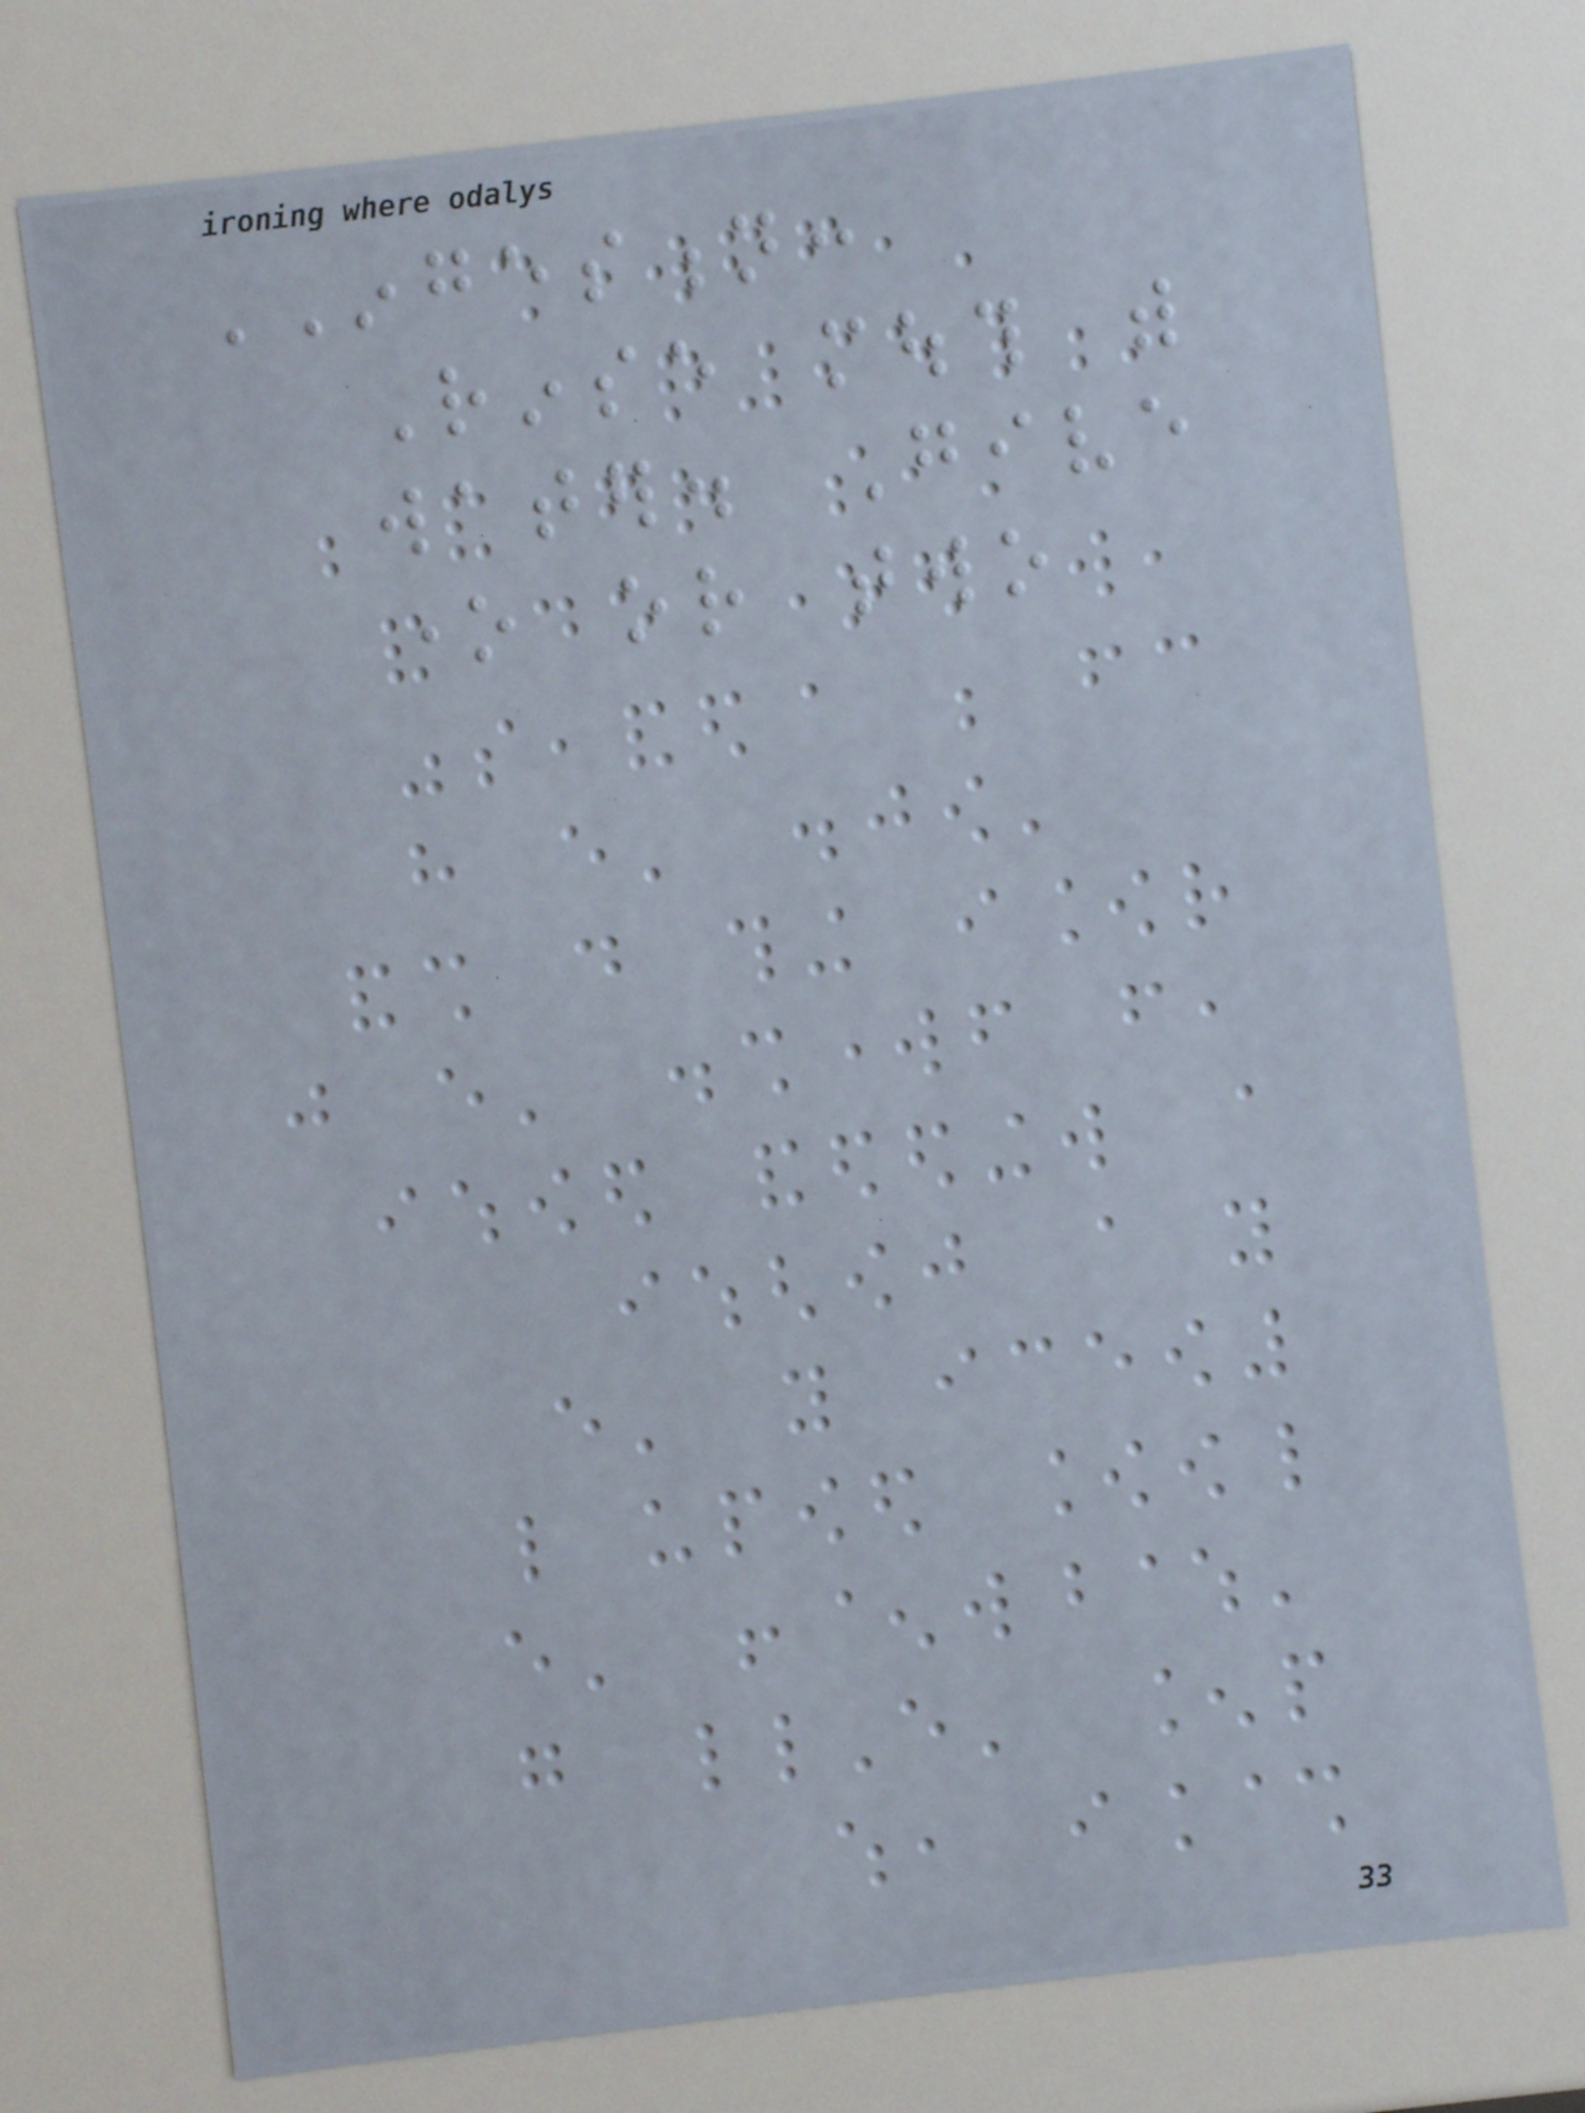INGESTION:
Rinse mouth with
water. Give
one or two
